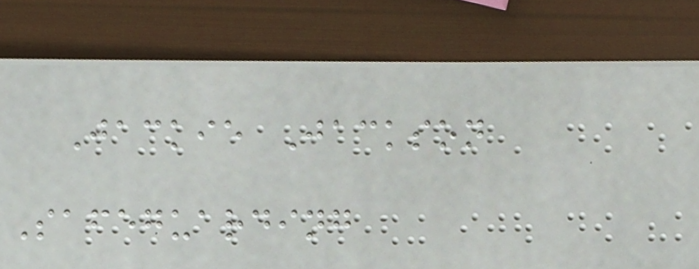Jackie Jackson
Safeguarding
